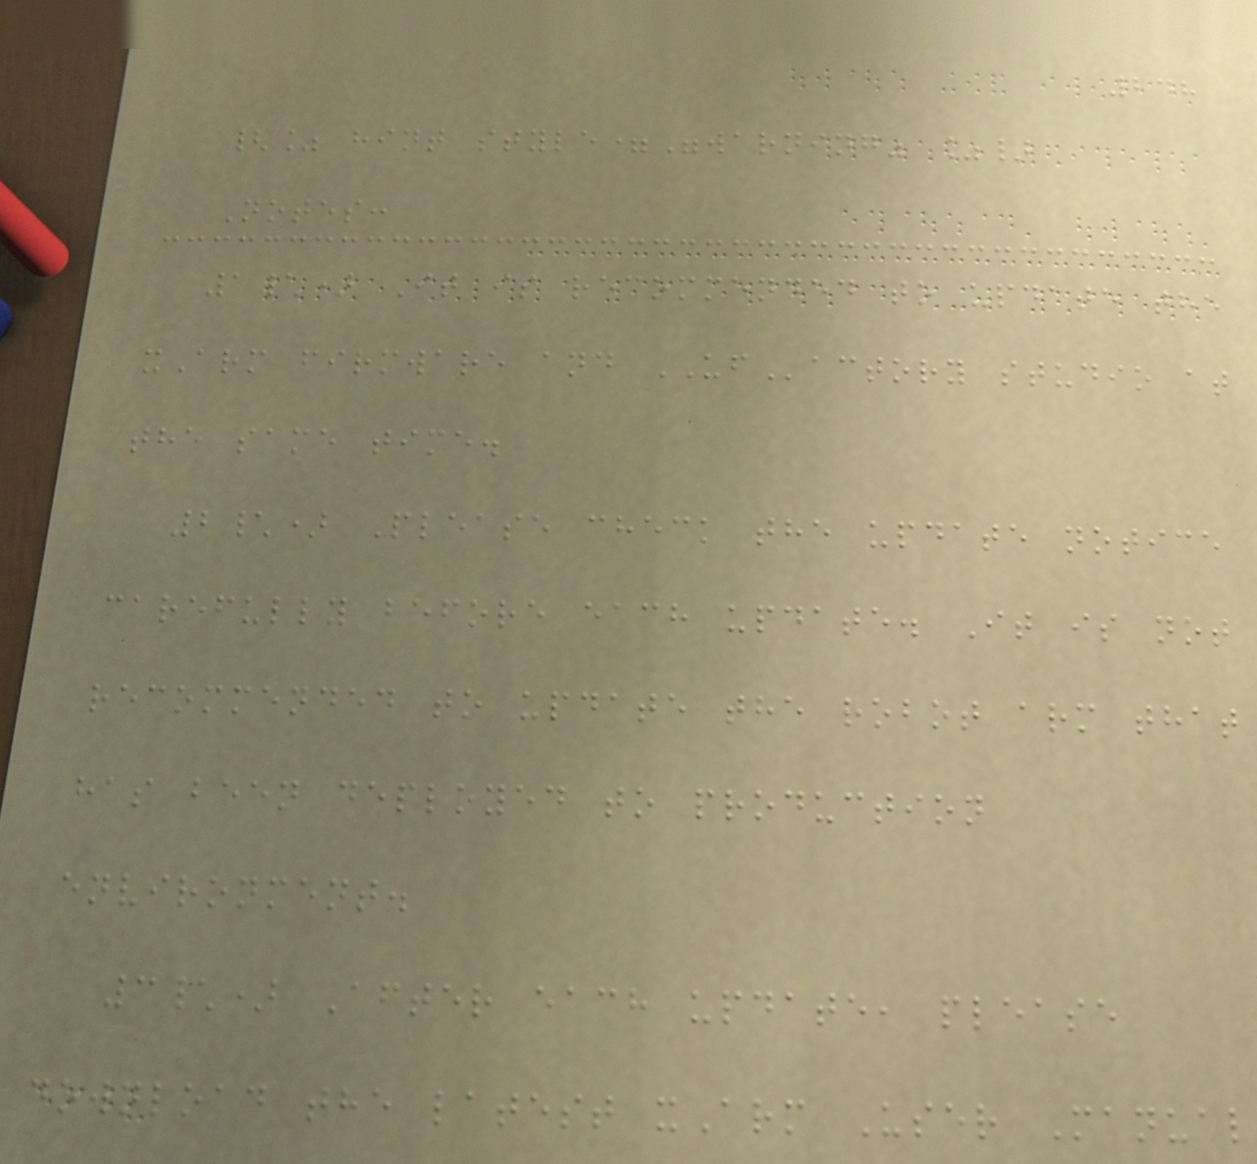248
{% hint style="warning" %}
Notes:
1\) It is recommended to update the
xArm firmware and UFactory studio at
the same time.
2\) Please check the update notice
carefully before each update. It is not
recommended to update the robot arm that
has been deployed to production
environment.
3\) After each update, please
download the latest xArm User Manual
